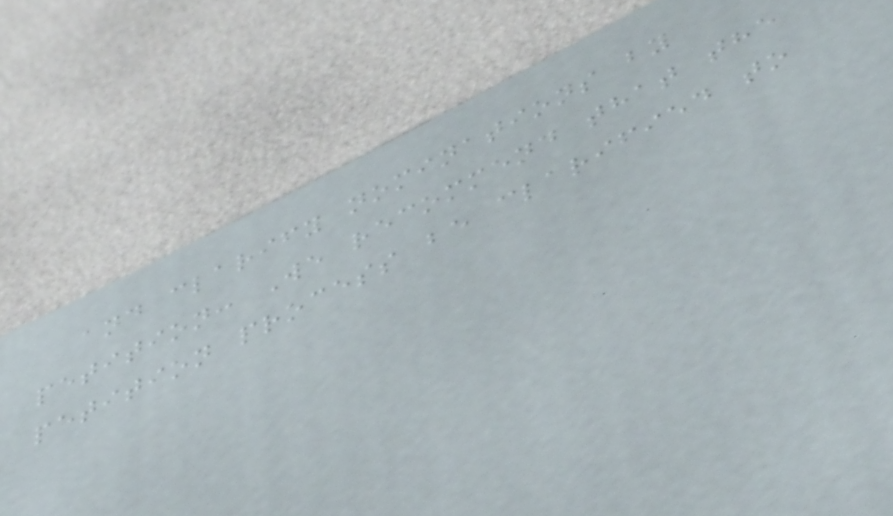and clarify nominations by
petition: We recommend that the
petition process be clarified to
